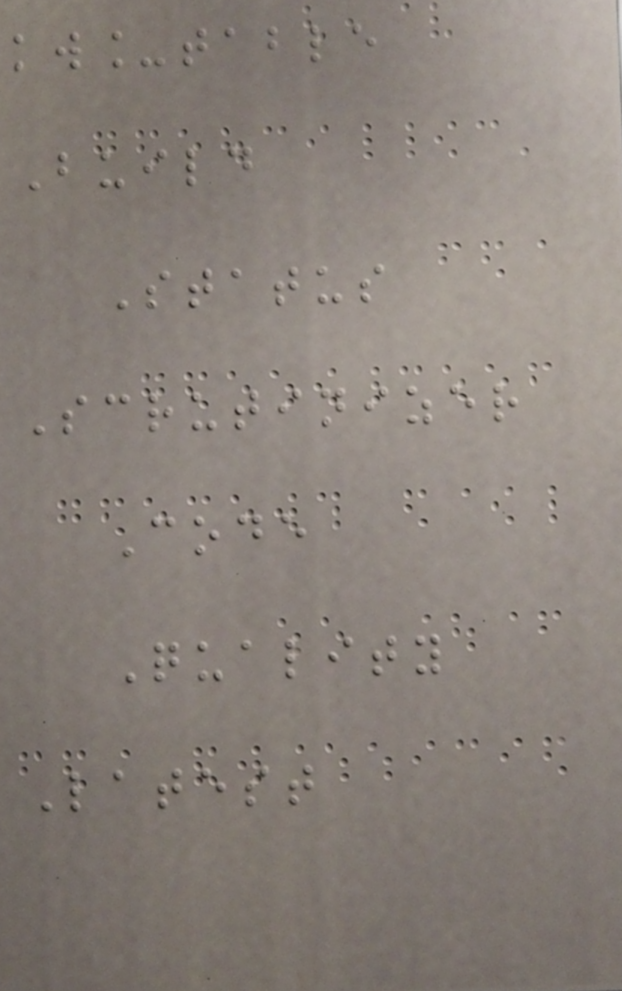kw_table
Build
Status
Scrutinizer
Code
Quality
Latest
